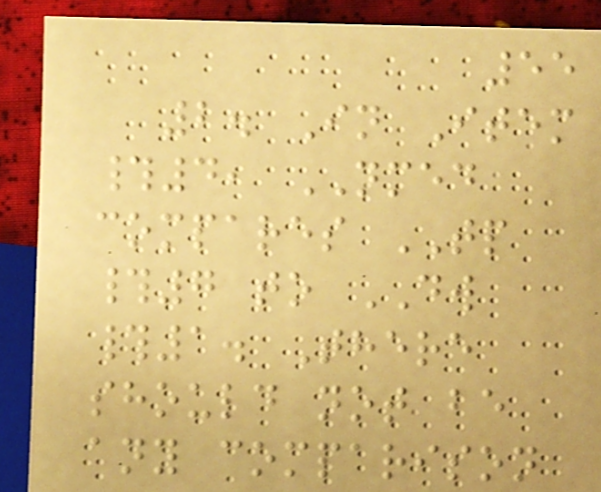55
2. In Item
#4, NMED
compares TP
#7 to DW
#1. There
should not be
any comparison
